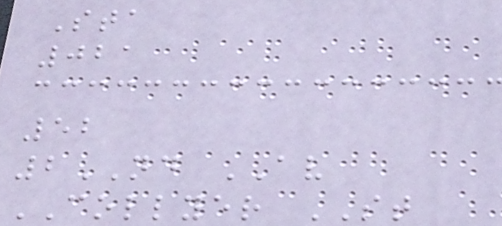Sta
021
52
2ND AV
COLLYER ST
